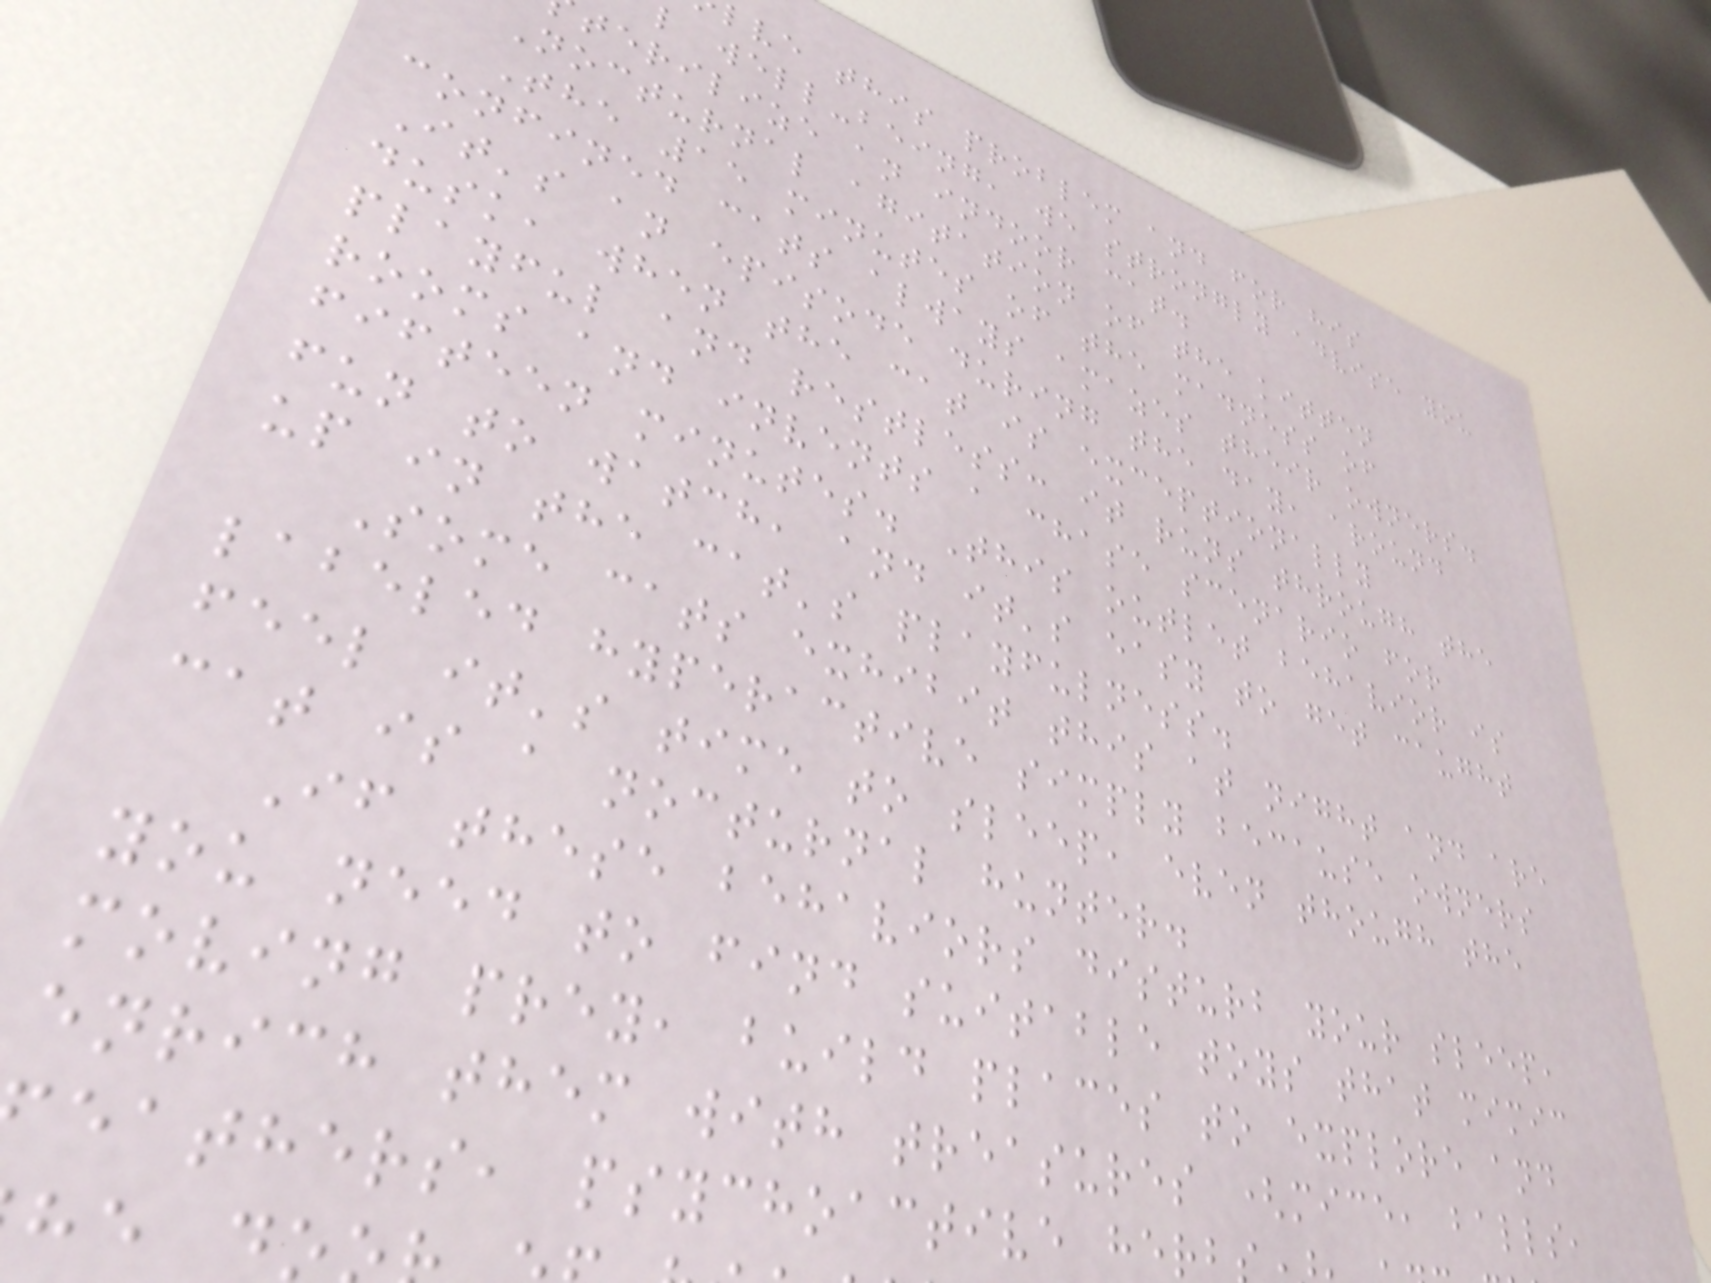lve this problem and for his
l well-being, we strongly advise you
terilize an indoor cat.
Nocturnal agitation of the kitten
The 15 minutes of the madness of
confined cats always amazes their owners.
It's an episode during the day, around
dusk, when the cat is exceptionally
playful and restless: it runs through the
rooms and invents a chase scenario for
fifteen minutes. This outlet behavior is
fun to watch, and it's easy to get caught
up in the cat's playfulness.
Some cats exhibit this at night and are
labeled hyperactive simply because owners
feel it's time to sleep, even though the
cat is a nocturnal hunter.
If these behaviors disturb your sleep,
you need to find suitable toys that mimic
moving prey, build places to explore and
enrich them with treasures (mice, balls,
eathers, psychoactive herb
